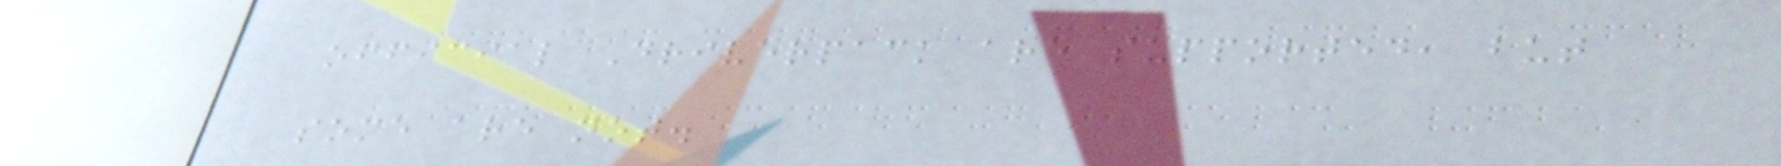official Driverpack are supported, but
some are not.
